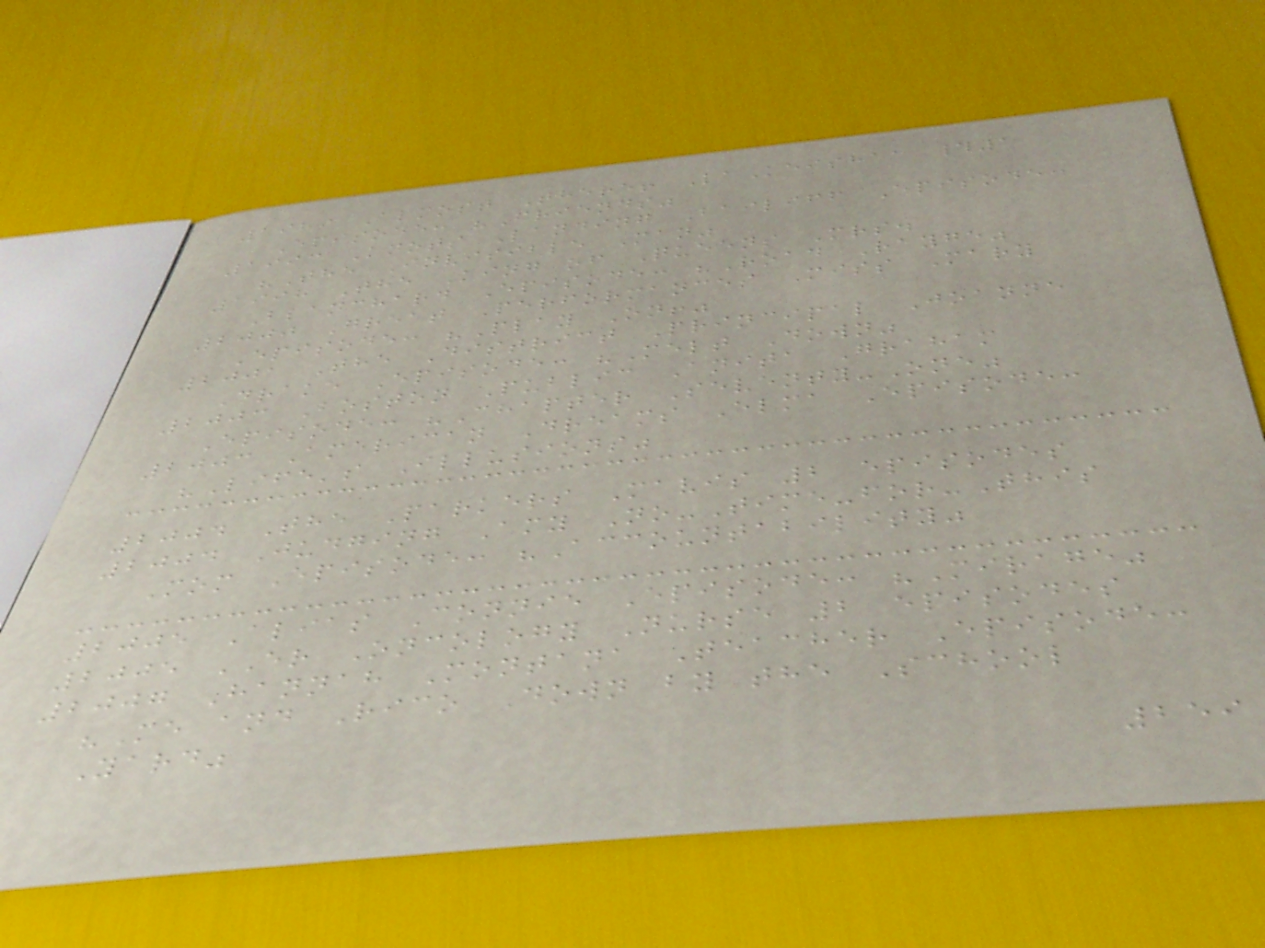1989 Almost There! LaKeishaa #1
Episode: "Friends"
1993 Knots Landing Bailiff Episode:
"The Invisible Man"
1998 The King of Queens Mrs.
Blanchard Episode: "Road Rayge"
2000 Great Performances Miss Mary
Episode: "Play On!"
2001 The District Principal Joanne
Drake Episode: "Melt Down"
2003 Boston Public Anita Graham
Episode: "Chapter Seventy-One"
2003 American Dreams Elma Episode:
"Life's Illusions"
2004 The Parkers Mavis 2 episodes
2004 Judging Amy No-Time-for-This
Mom Episode: "Accountability"
2005 Alias Connie Episode: "Mirage"
2005 ER Oncology Nurse 2 episodes
2007 Hannah Montana Teacher Episode:
"Me and Rico Down by the School
Yard"
259
